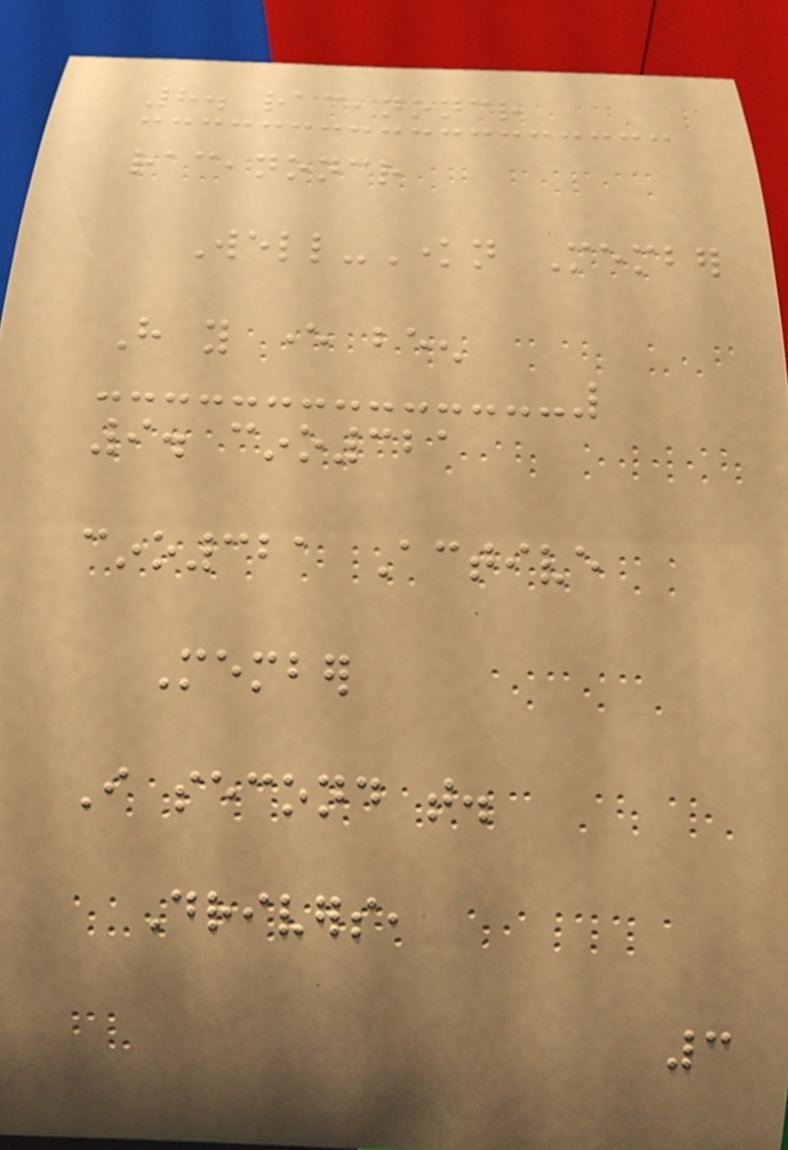8. raceanoncr
raceanoncr
Well-Known Member
Have you ever been
9. cino321
cino321 Active
Member
I second that.
Drivers,
3
